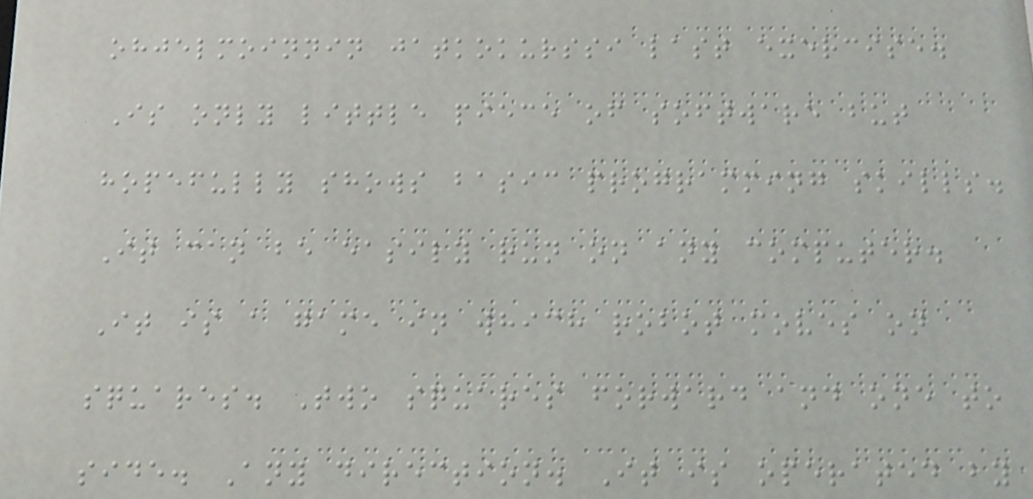ohjelmoinnin jatkokurssi last exercise.
Is only little piece of software but
hopefully shows basic programming skills.
It can be easily run on any computer.
It is a game in which robot moves on
squares. Two squares forward and one to
side. Any direction. It is operated by
